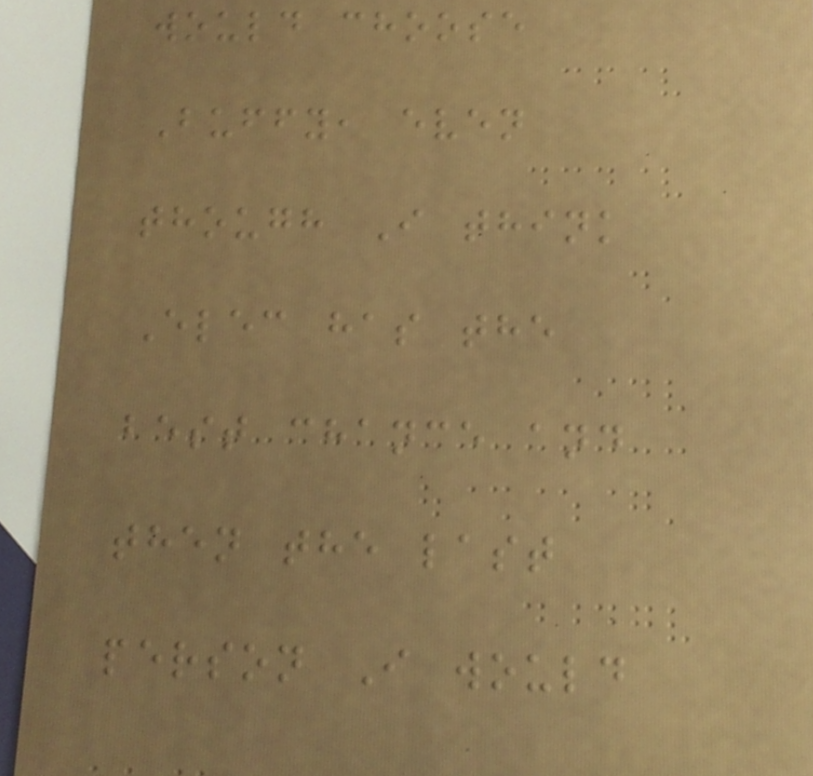would choose
Buffy, even
though I think
Elec has the
best chance and
then the last
person I would
